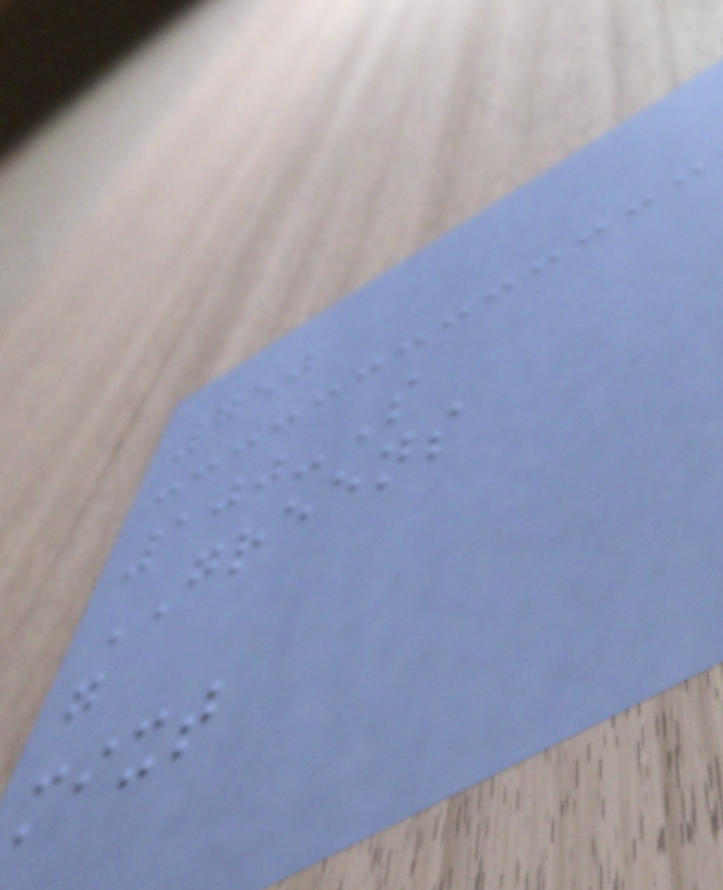750
100-S
GREENS
g
mixt
